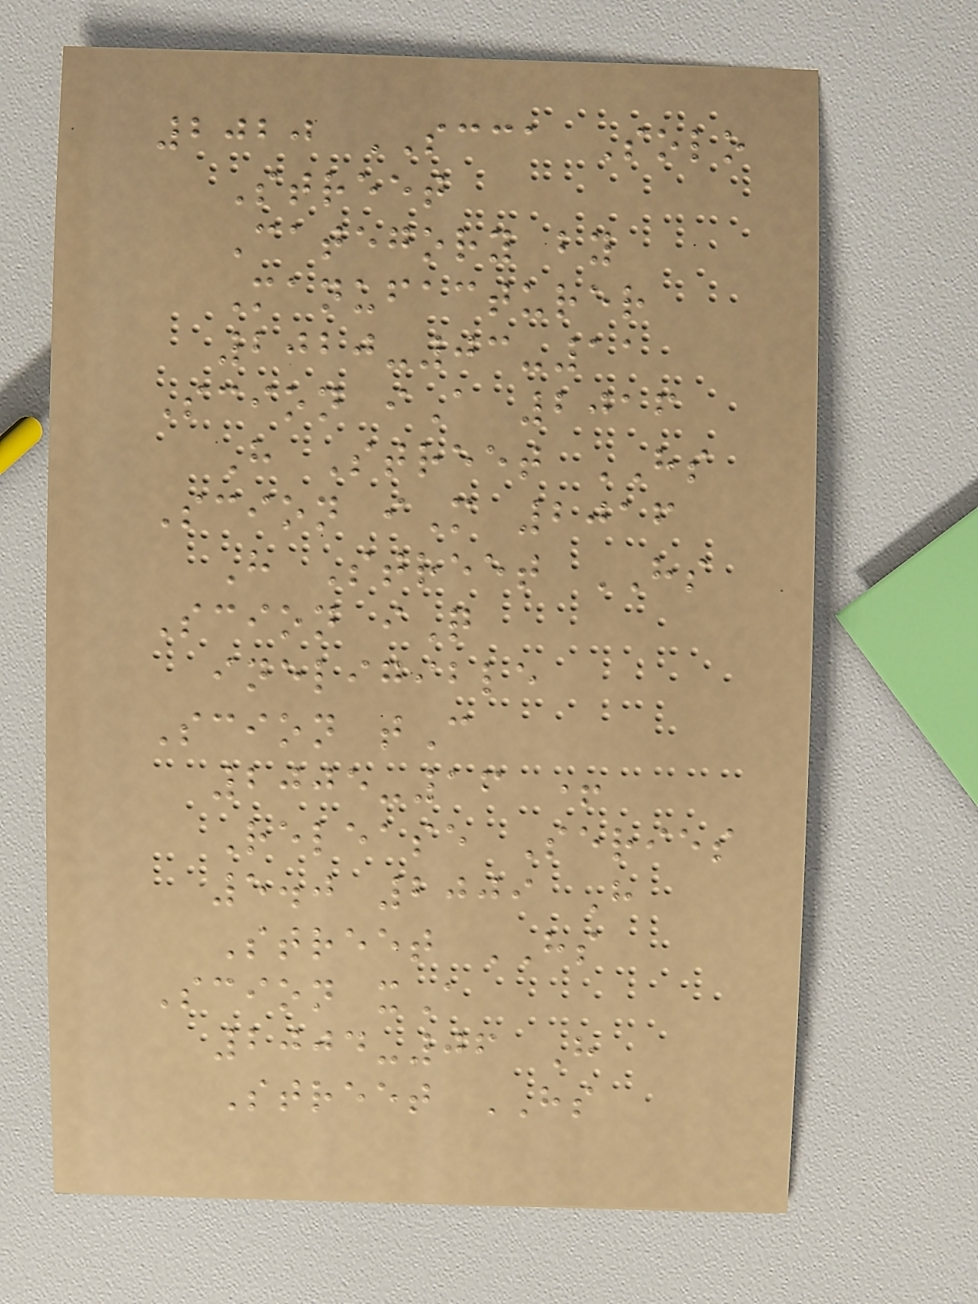2020 SCCA Solo
Street
Category by
Manufacturer
2020-03-11
Scion iA 2016
H Street HS
Scion iM 2016
H Street HS
Scion iQ
ineligible
Scion tC
2005-16 +
Release Series
5.0 2009 H
Street HS
Scion xA
2004-06 H
Street HS
